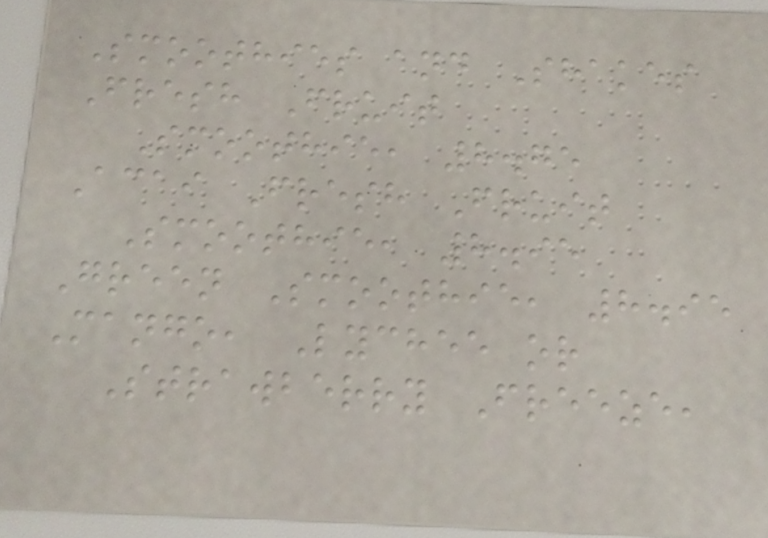Smoothies and Shakes
Fresh Fruit
Smoothie, 8.75
Acai Fresh Fruit
Smoothie, 8.95
Green Smoothie, 8.95
Mango, Lychee or
Strawberry Freeze,
